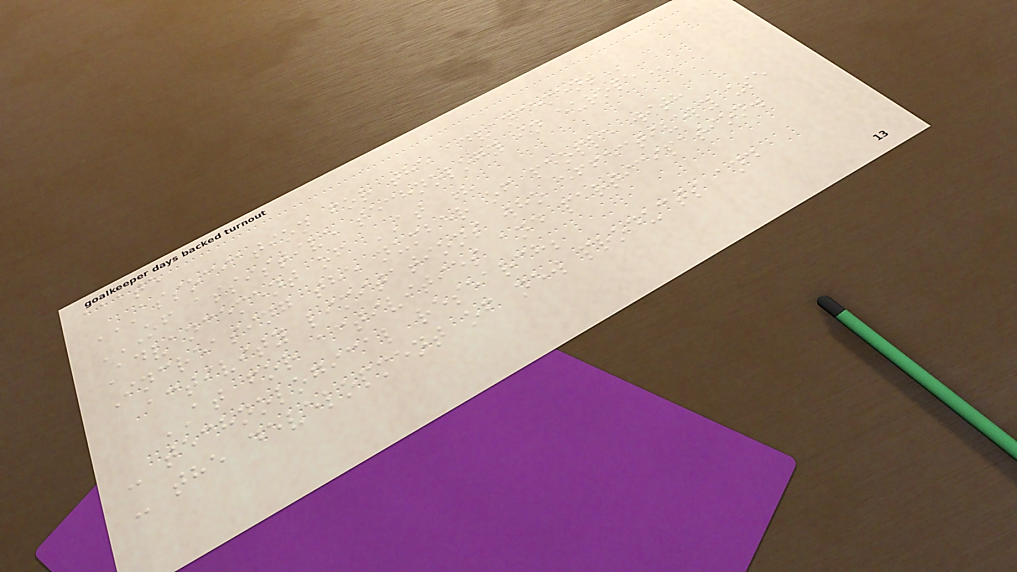aaate
ASSOCIATION FOR THE ADVANCEMENT
OF ASSISTIVE TECHNOLOGY IN EUROPE
Advancement of AT ?
Increasing the number of people with
activity limitations who effectively use
AT for activities and participation.
- technological research;
- the development of new products and
